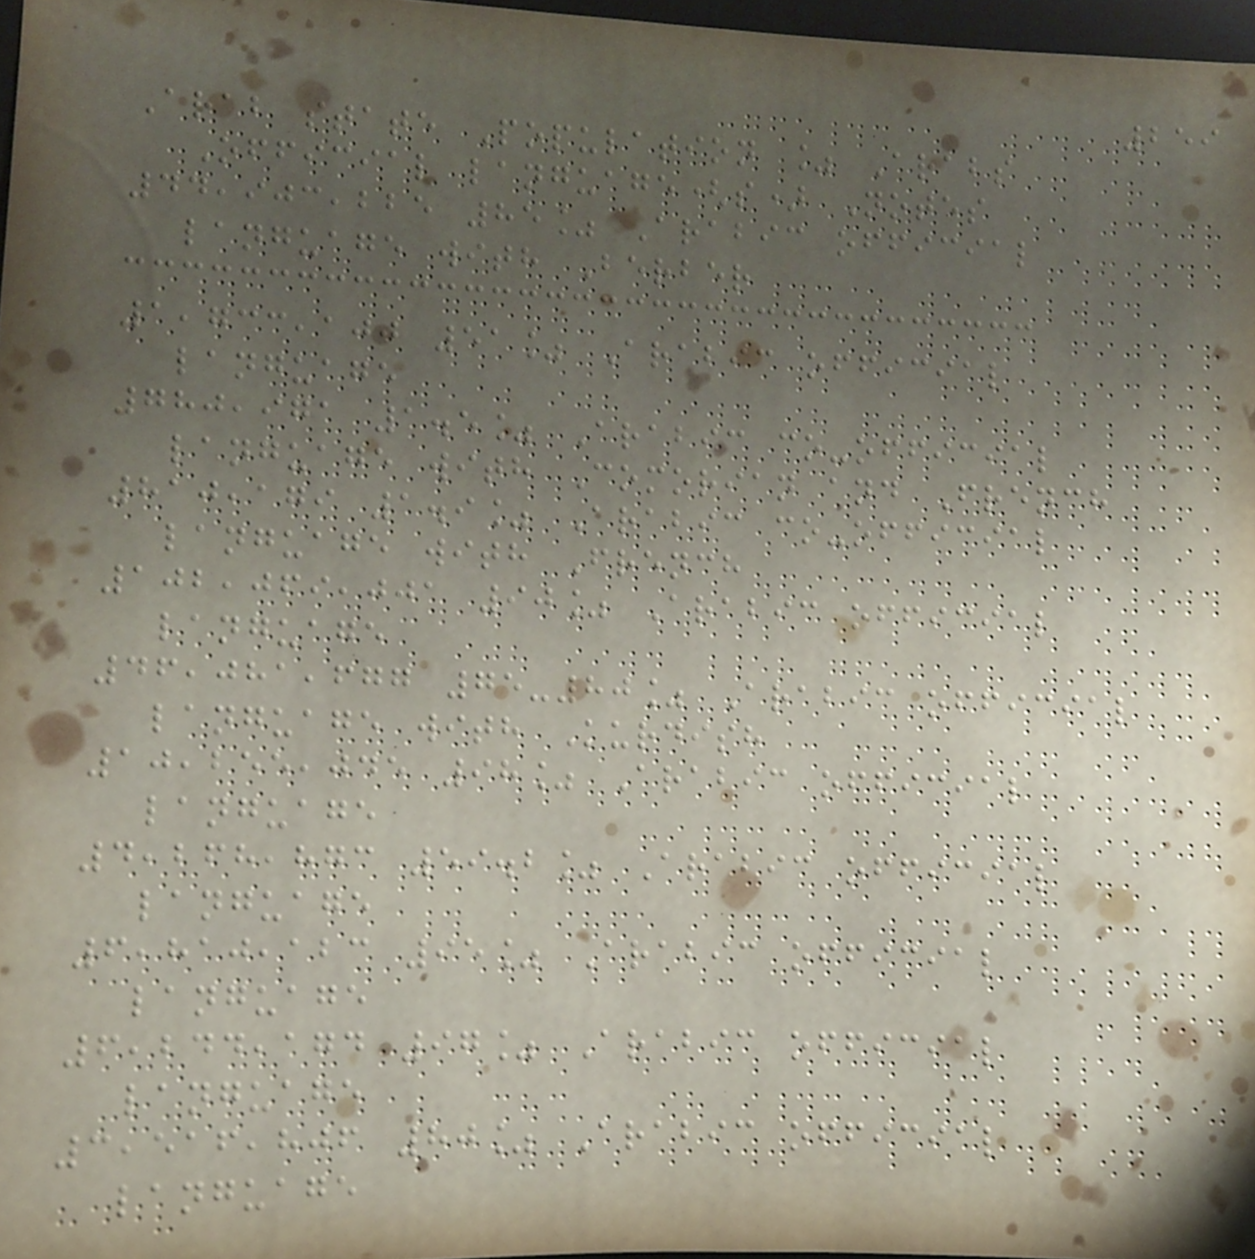259
Arab state Population % Arabs
Official language(s) Notes
44,903,225 85% Arabic official
language with Berber
1,733,100 51% Arabic official
language
780,971 1.5% Arabic co-official
language with Comorian and French
810,179 1.9% Arabic co-official
language with French
102,069,001 90% Arabic official
language
46,081,677 75-80% Arabic official
language with Kurdish
10,255,045 98% Arabic official
language
4,268,873 59.2% Arabic official
language
6,810,123 95% Arabic official
language
6,244,174 97% Arabic official
language
3,516,806 80% Arabic official
language
